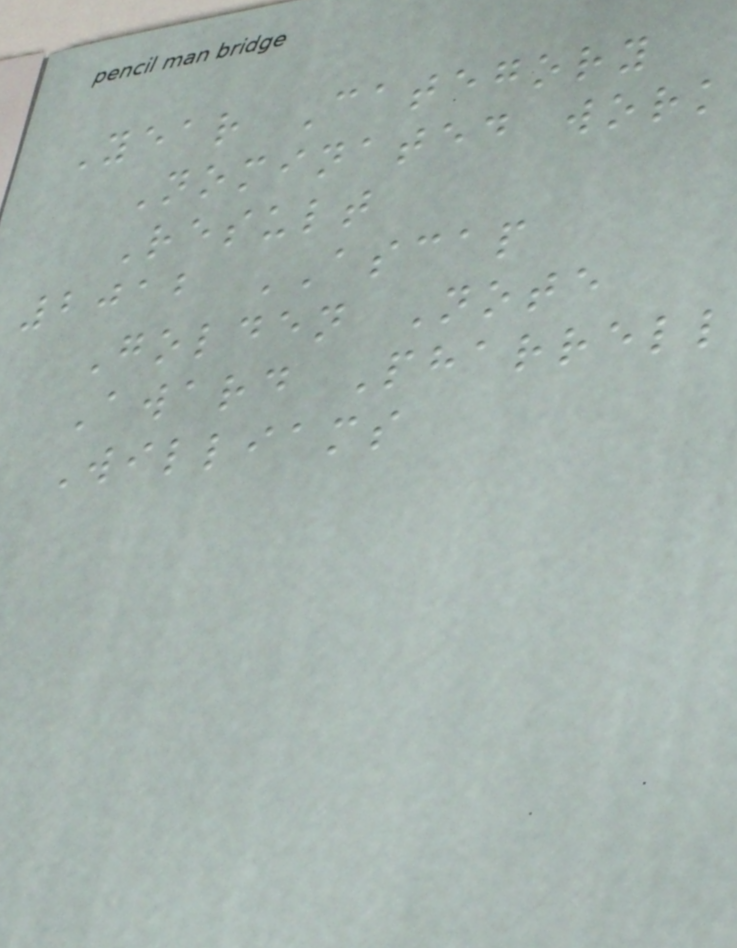Year Category
Nominated work
Result
2012 ASCAP
Golden Note
Award Pharrell
Williams
